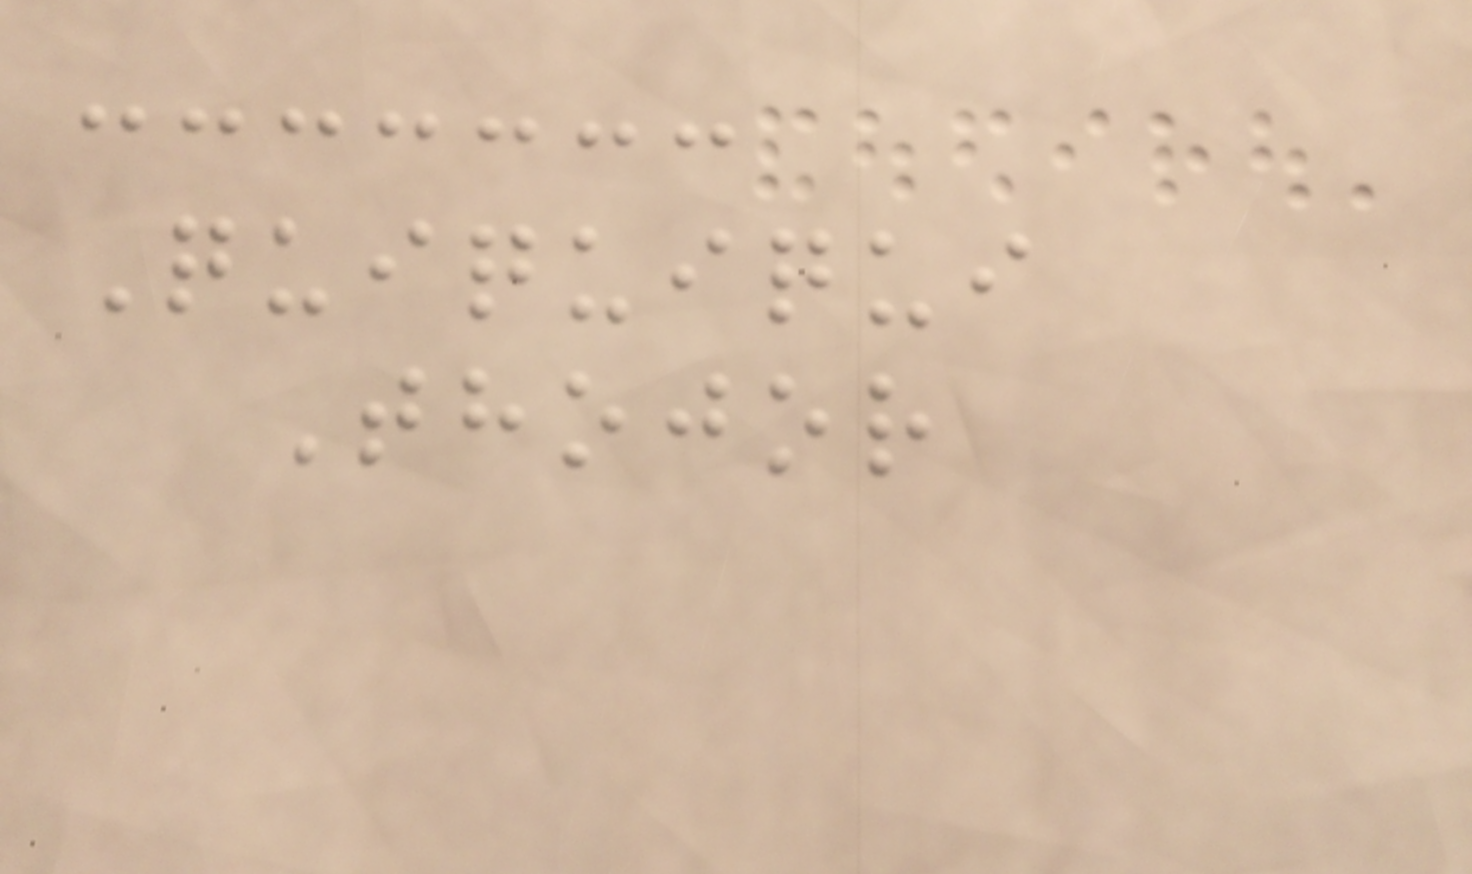Quiquiqui
Thojor
